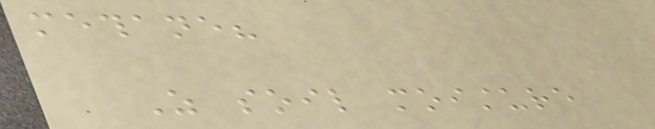methane?
As soil moisture
